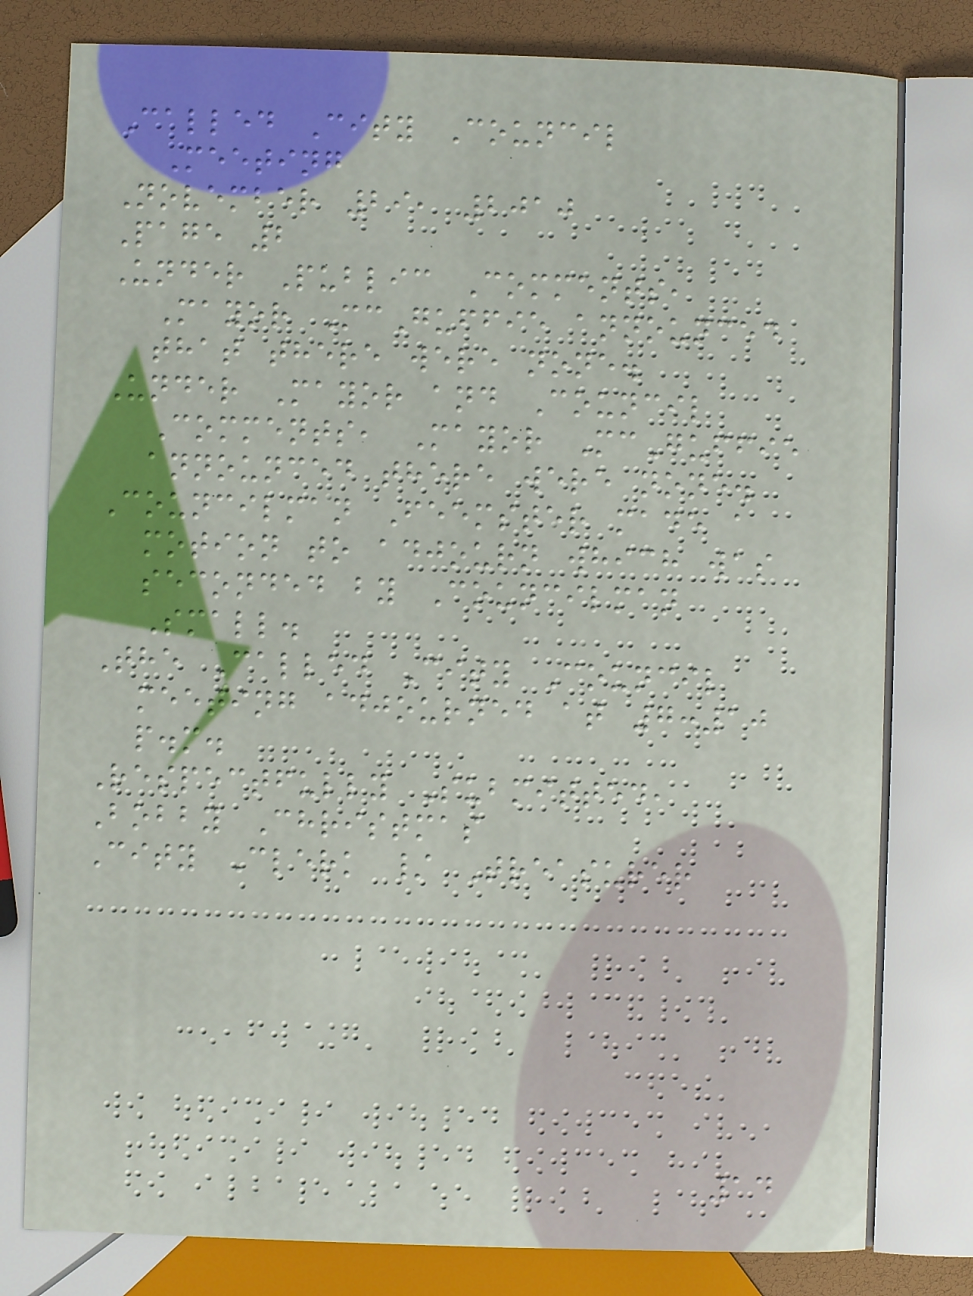Called City Council
Meeting
November 29, 2010
Page 2
Under Public Comments,
Mayor McGuffie announced
that there were none.
Under Mayor and Council
Comments, Mayor McGuffie
announced there were none.
Councilman Feemster made a
motion to adjourn which was
seconded by Councilman
Small.
The Called City Council
meeting adjourned at 7:10
p.m.
Respectfully Submitted,
Bobby Christmas
City Clerk / Treasurer
14
